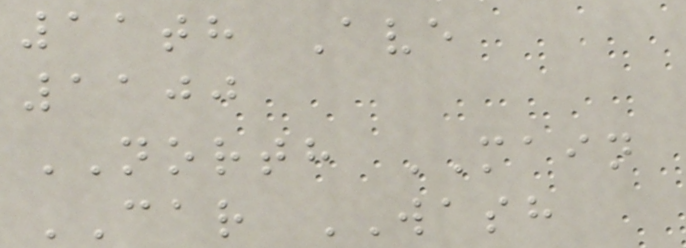11th Ave
1100
NORTH MAIN
CAR WASH
